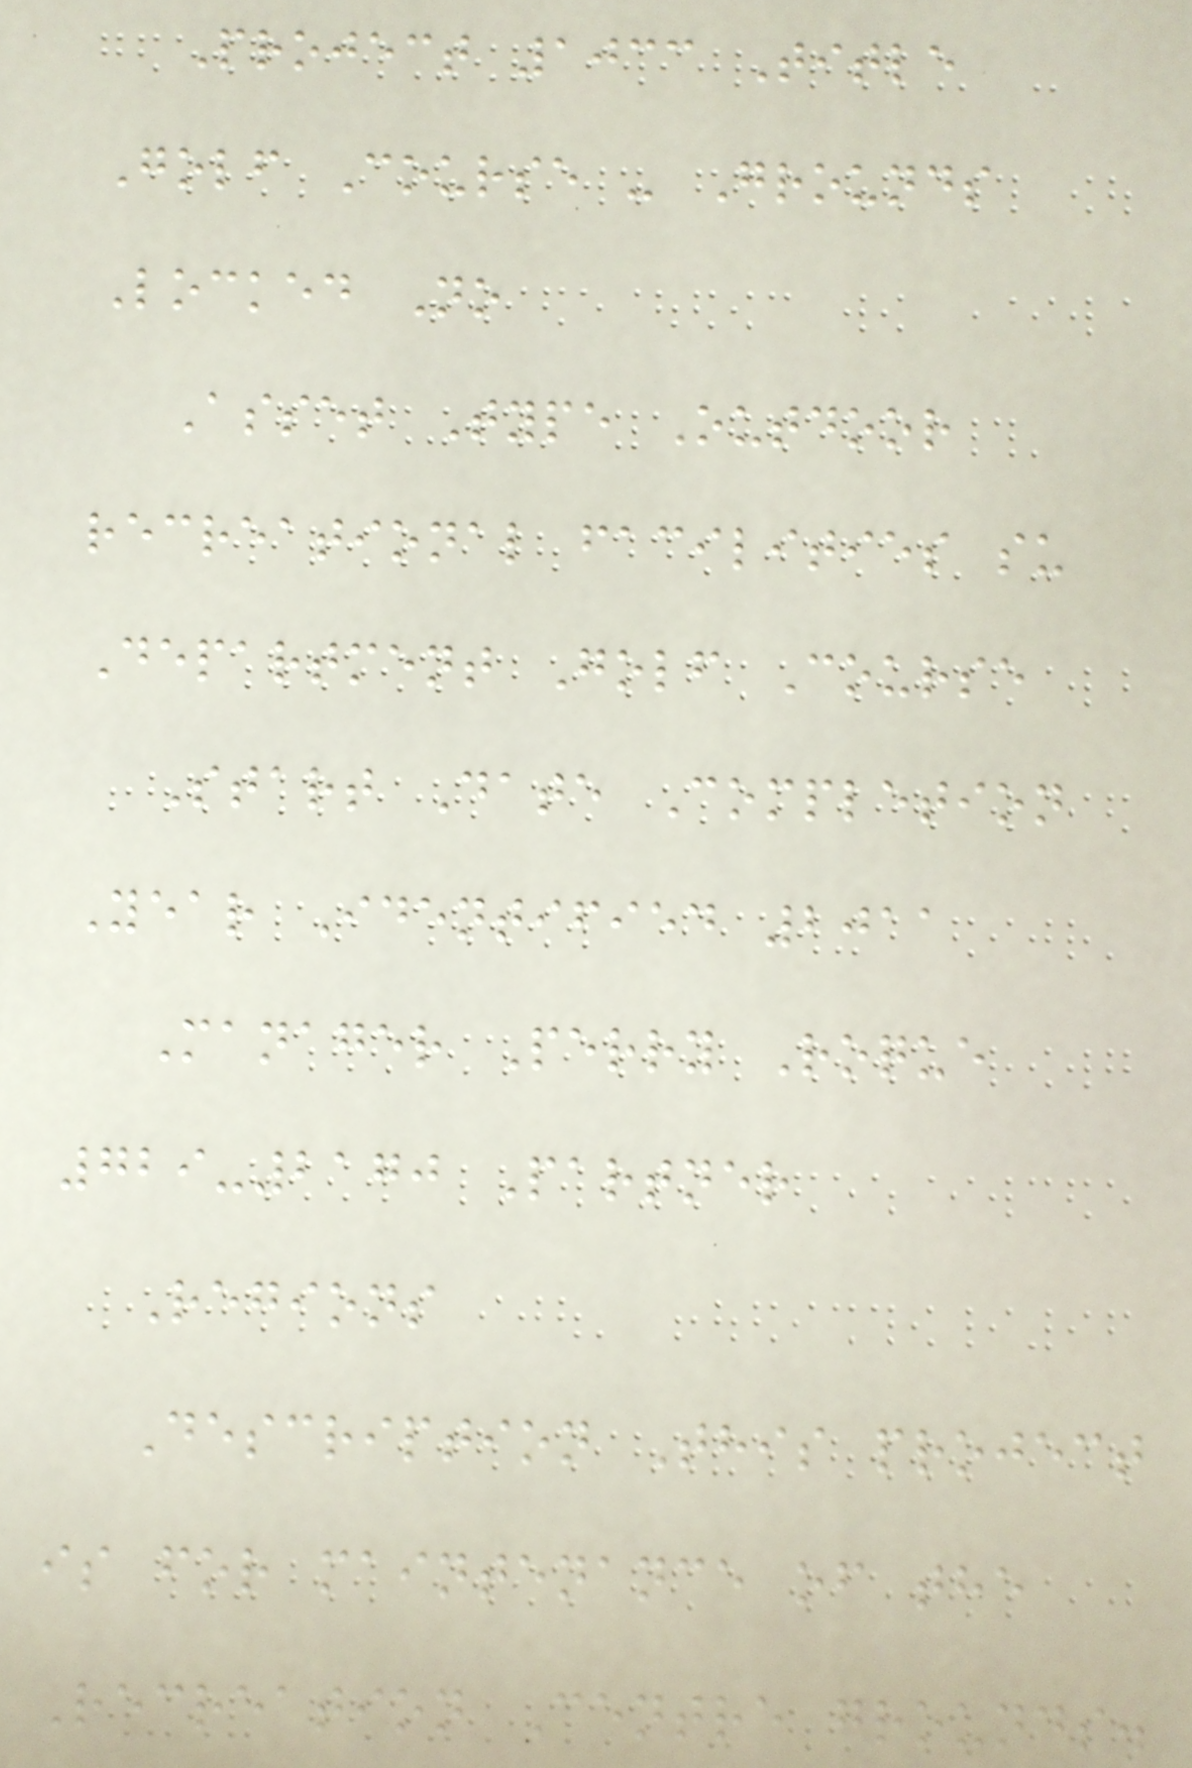Project 1033 Title
Golf Course - Grounds
Locked No
Asset Type Outdoor
recreational facilities su
Department Golf Course
Start Date Completion
Year Identified 2011
Manager Perry Roque
729-2170 Partner
Regions
Description This project
is for maintenance of the
Recreation Centre grounds.
